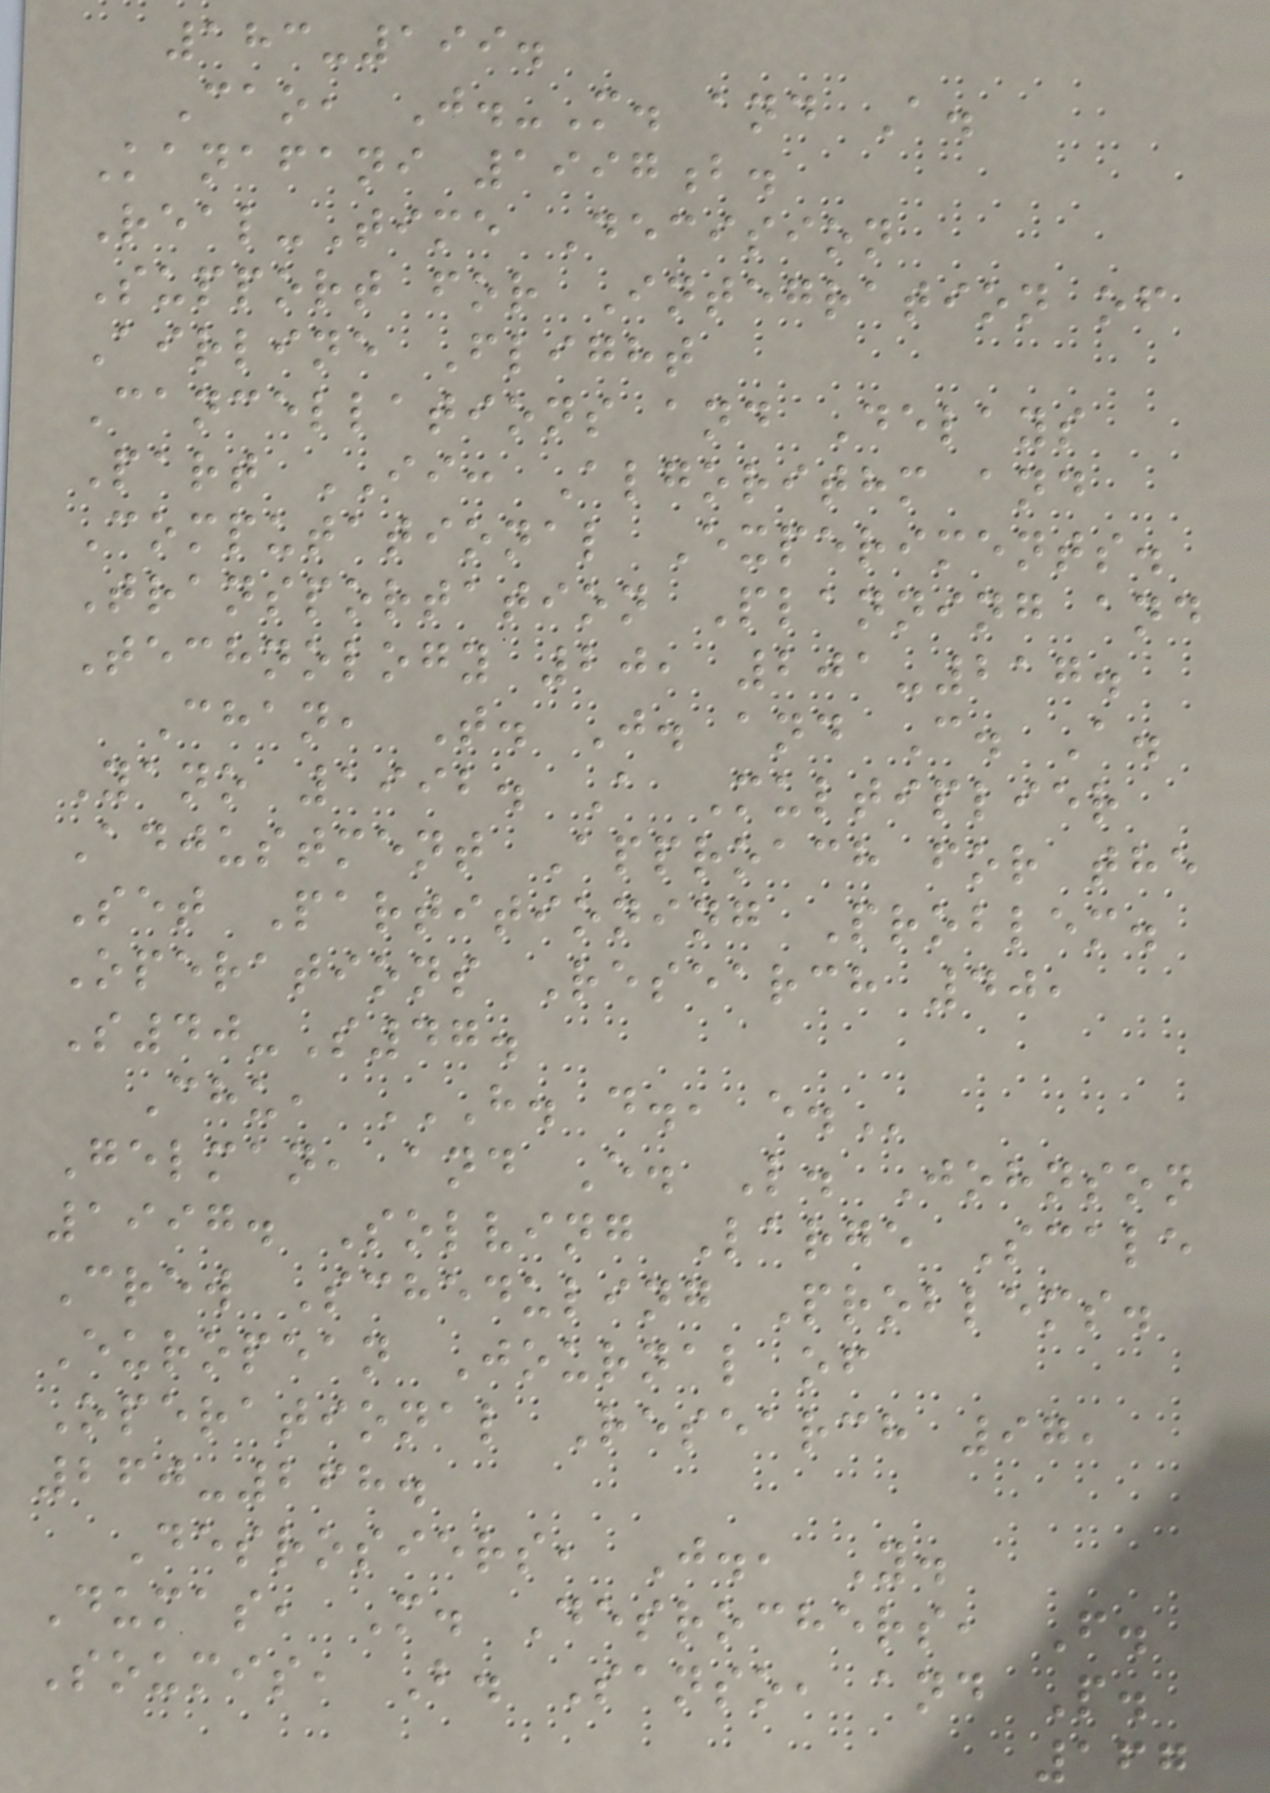183-199.
Cao, J.-M. and A.
Kanafani 1997b.
Real-Time Decision
Support for Integration of
Airline Flight
Cancellations and Delays
Part II: Algorithm and
Computational Experiments.
Transportation Planning and
Technology 20, 201-217.
Chan, T. J. and C. A.
Yano 1992. A Multiplier
Adjustment Approach for the
Set Partitioning Problem.
Operations Research 40,
S40-S47.
Chu, H. D., E.
Gelman, and E. L. Johnson
1997. Solving Large Scale
Crew Scheduling Problems.
European Journal of
Operational Research 97,
260-268.
Desrosiers, J., Y.
Dumas, M. Desrochers, F.
Soumis, B. Sanso, and P.
167
